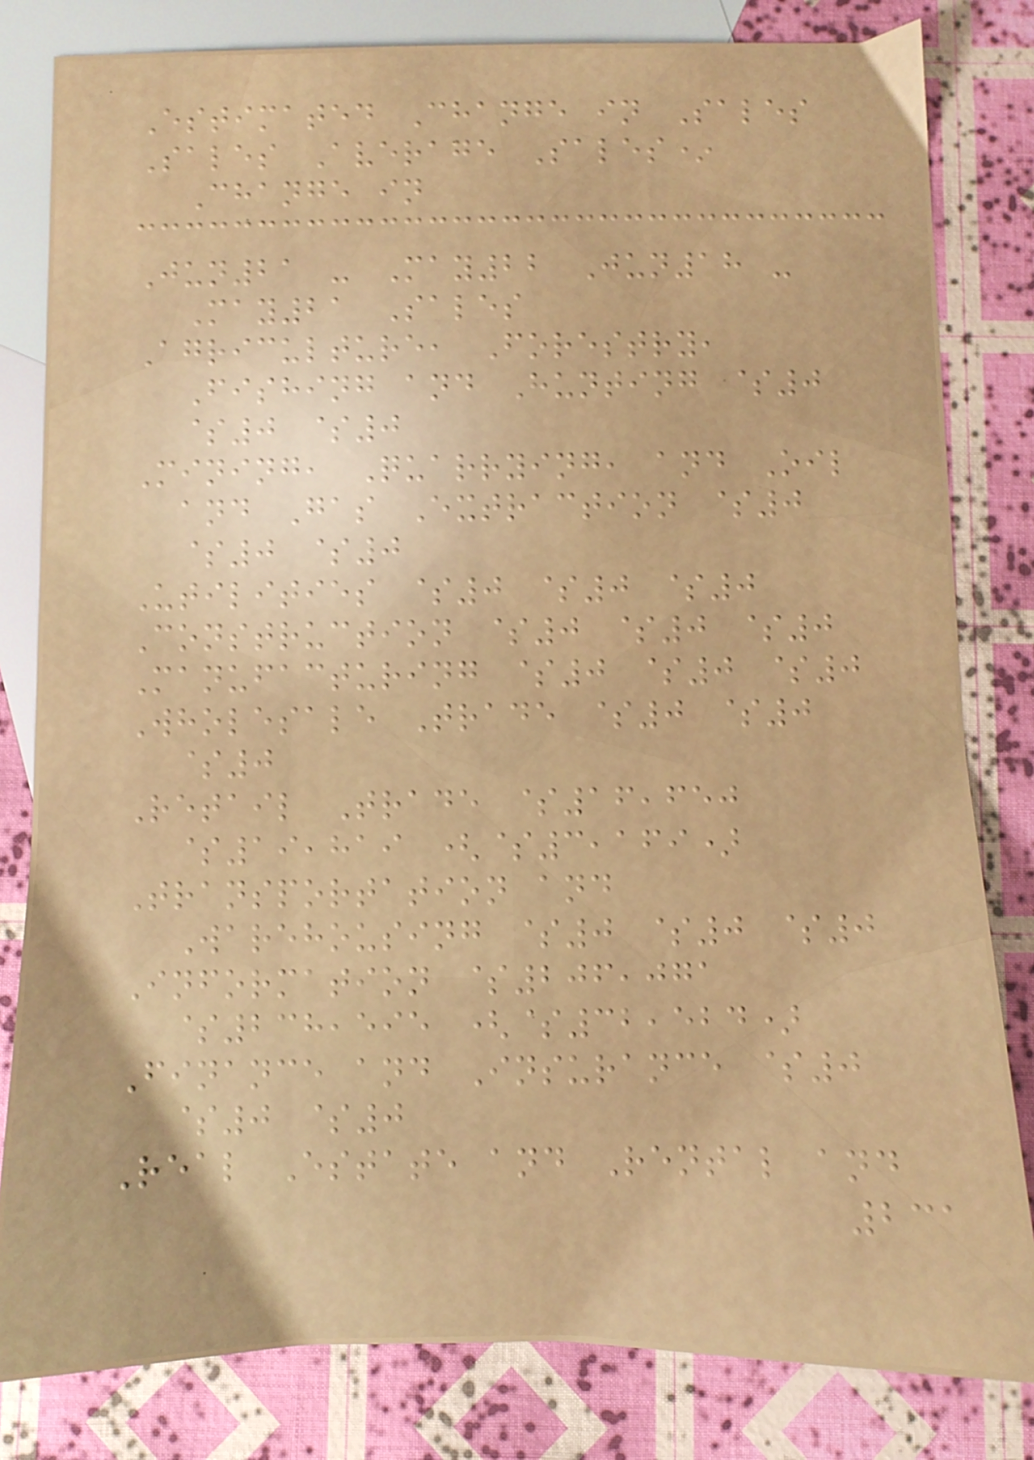Estimated Change in Sales
Sales Average Sales*
Change in
Jun21 - May22 Jun18 -
May21 Sales
Agriculture, Forestry,
Fishing and Hunting $0
$0 $0
Mining, Quarrying, and Oil
and Gas Extraction $0
$0 $0
Utilities $0 $0 $0
Construction $0 $0 $0
Manufacturing $0 $0 $0
Wholesale Trade $0 $0
$0
Retail Trade $16,650
$19,819 ($3,169)
Transportation and
Warehousing $0 $0 $0
Information $206,071
$238,595 ($32,524)
Finance and Insurance $0
$0 $0
Real Estate and Rental and
231
